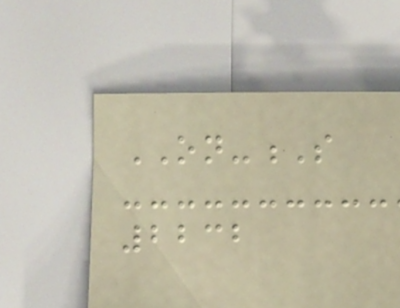ON-S
2232
